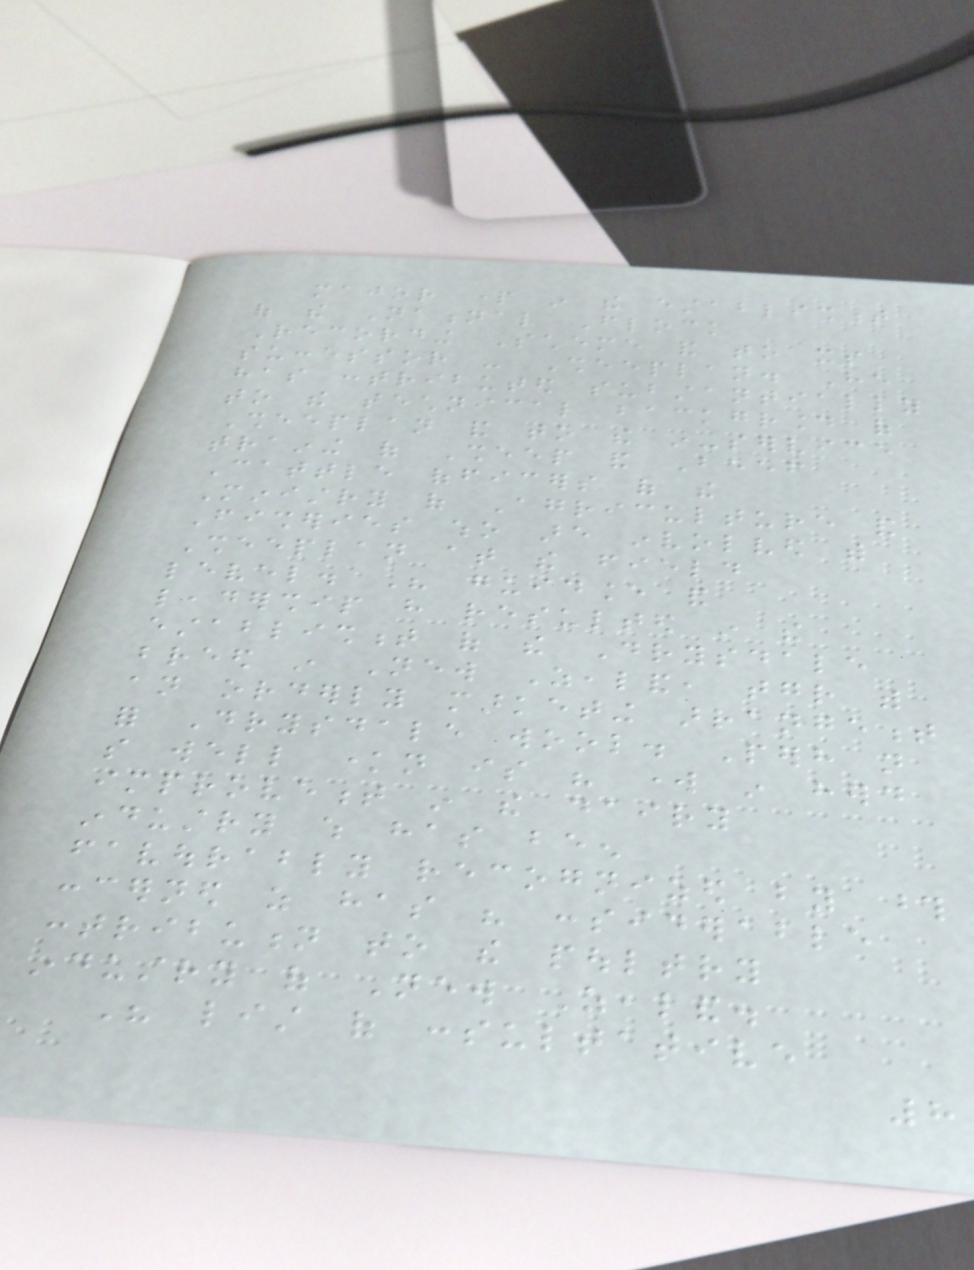major part in the establishment
of the National Flock
Recording Scheme and to its
successor - Sheeplan. He
has contributed substantially
to the technical background of
Sheeplan and to the in-service
training of Sheep and Beef
Cattle officers of the
Ministry of Agriculture and
Fisheries who are involved with
Sheeplan at the field
level. His guidance and
leadership have resulted in the
establishment of the Drysdale
breed in New Zealand, together with
an orderly marketing arrangement
for Drysdale wool. Perhaps not
so well known is his work in herd
improvement in the dairy
industry which has been
favourably recognized by those
concerned as has his considerable
contribution to the poultry
industry of New Zealand.
His list of consultative
8
